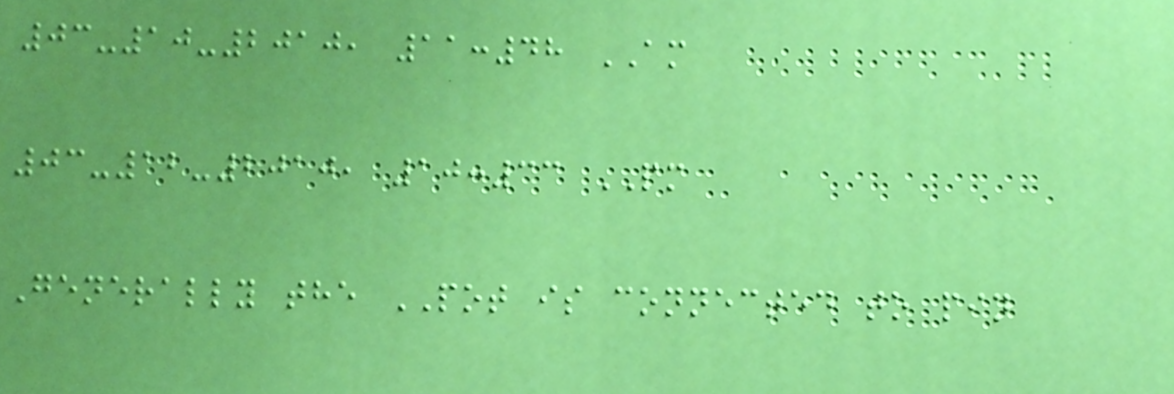03-10-2010, 11:48 AM
03-12-2010, 10:33 PM
Generally the POT is connected to pin
